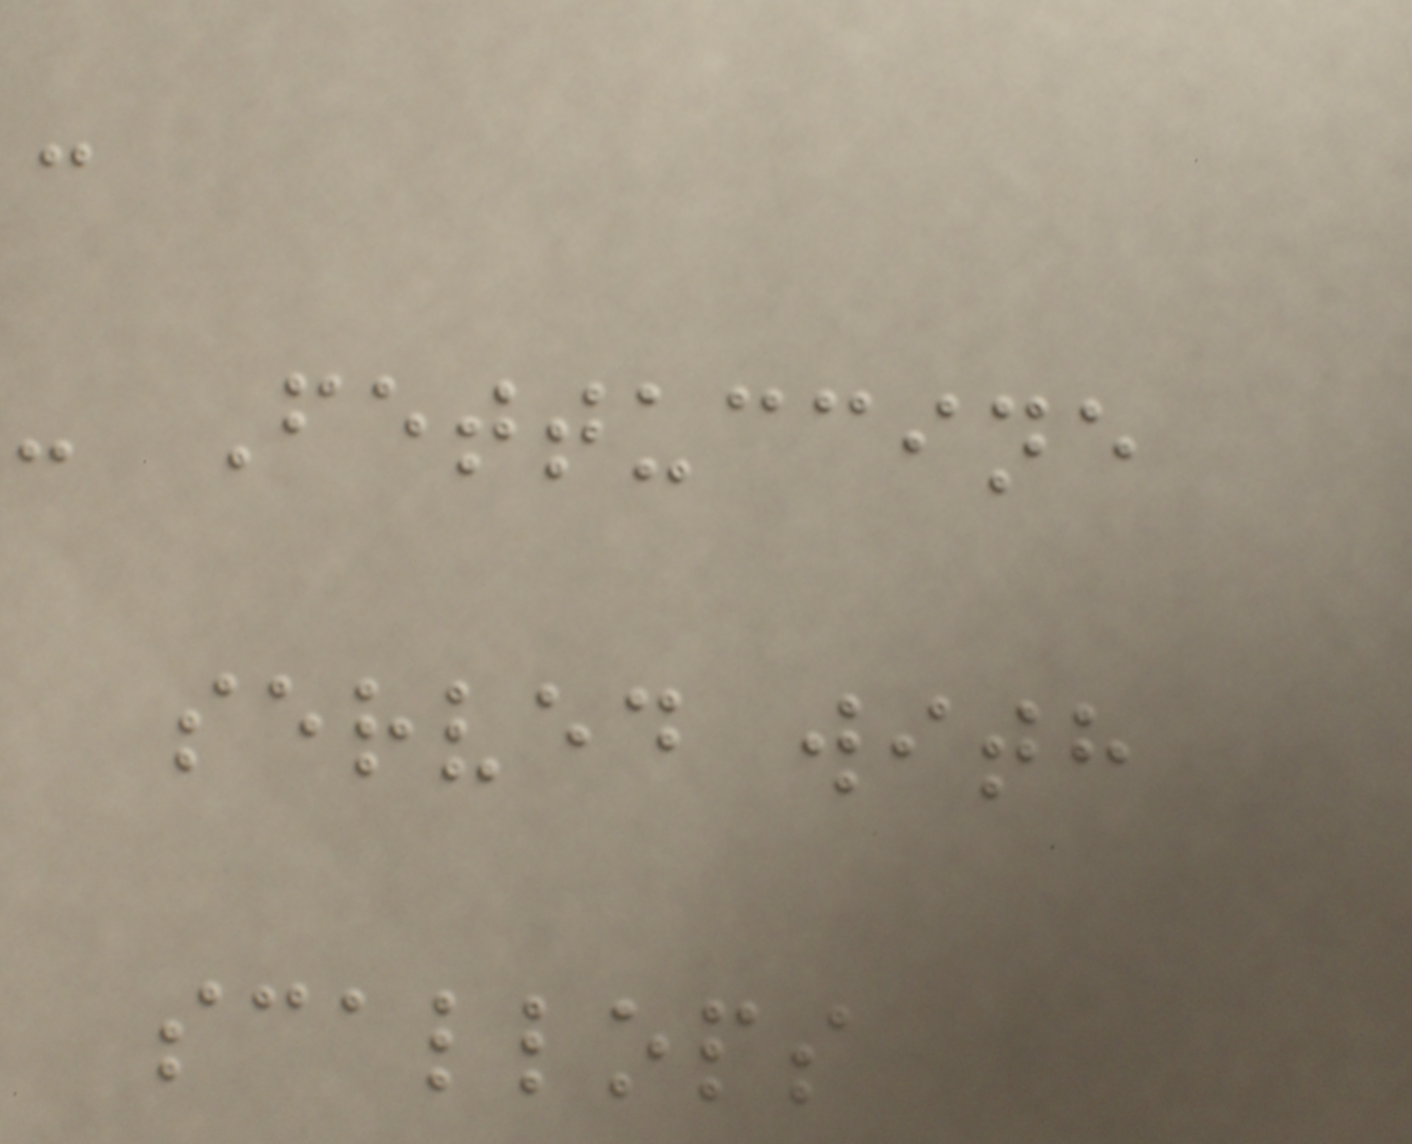-
- Fettuccine
served with
scallops
